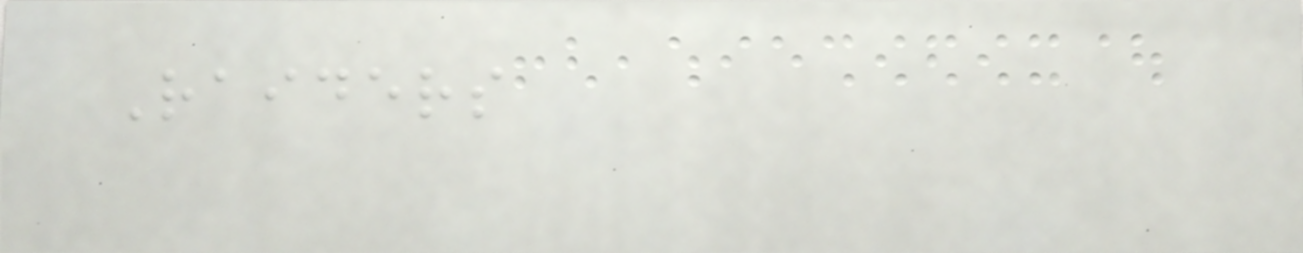Raiders
